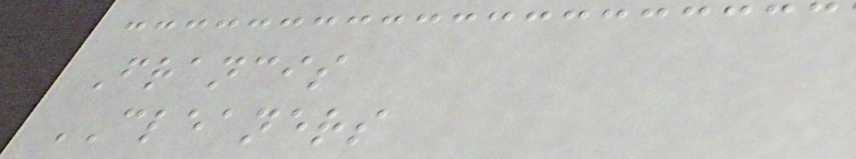Francis
CLEANERS
